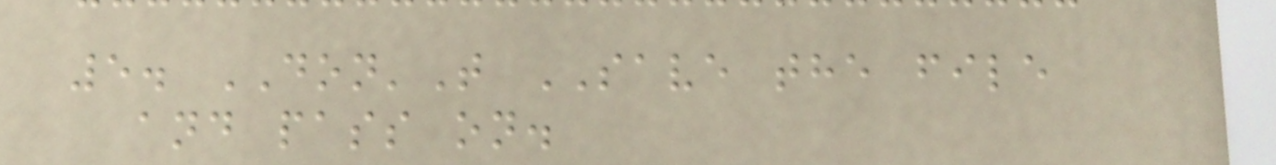5. DON'T SAVE the file
and pass on.
